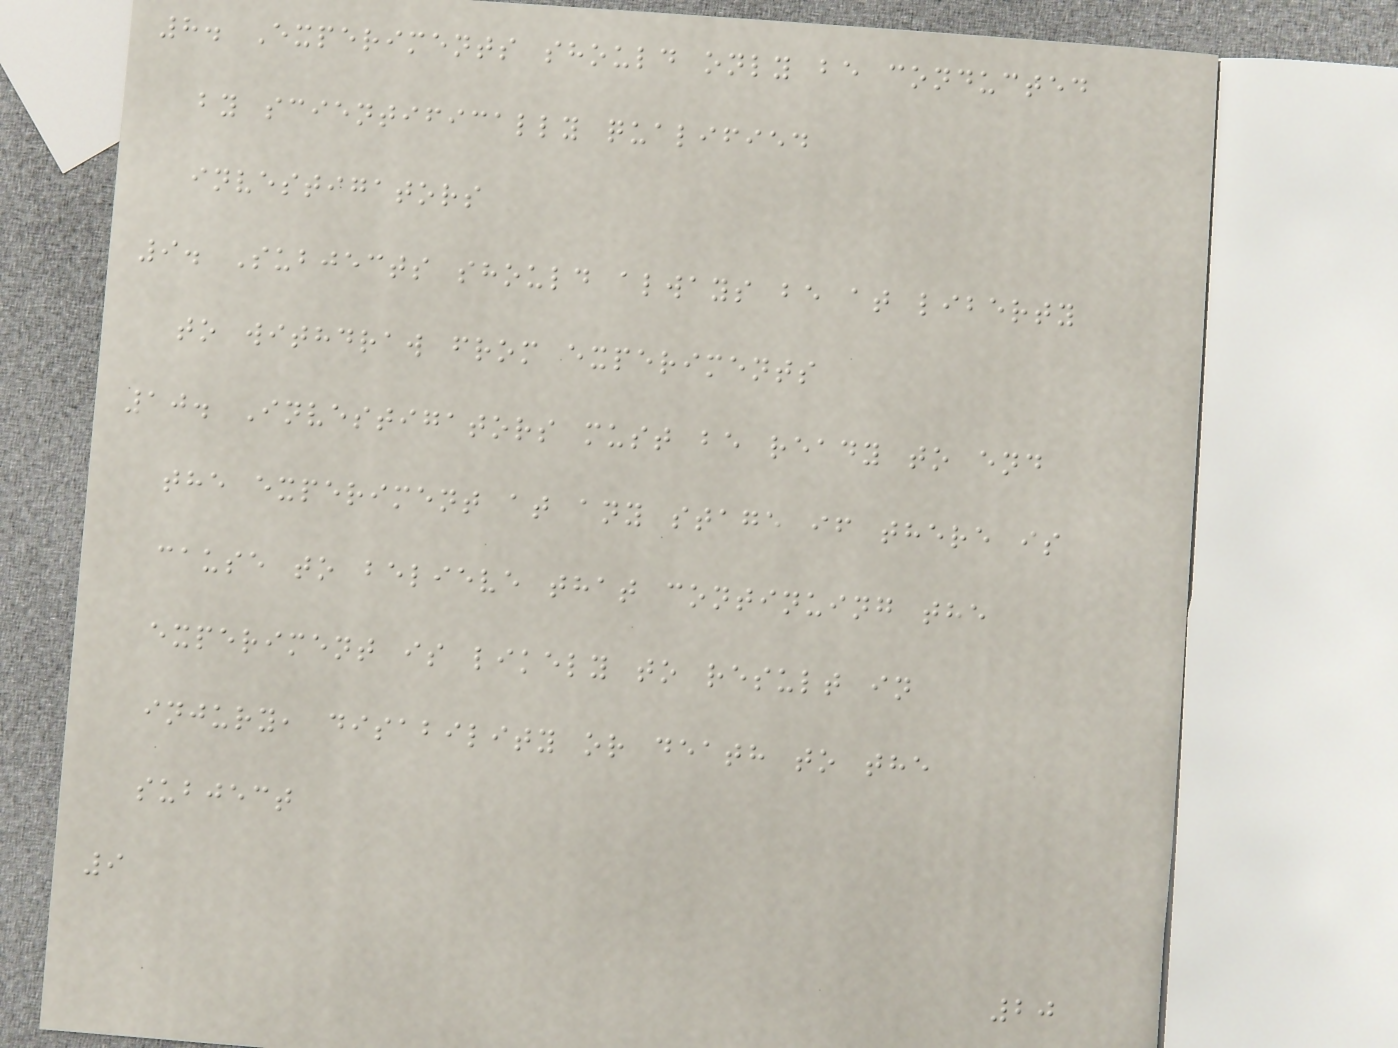8. Experiments should only be conducted
by scientifically qualified
investigators
9. Subjects should always be at liberty
to withdraw from experiments
10. Investigators must be ready to end
the experiment at any stage if there is
cause to believe that continuing the
experiment is likely to result in
injury, disability or death to the
subject
9
20
